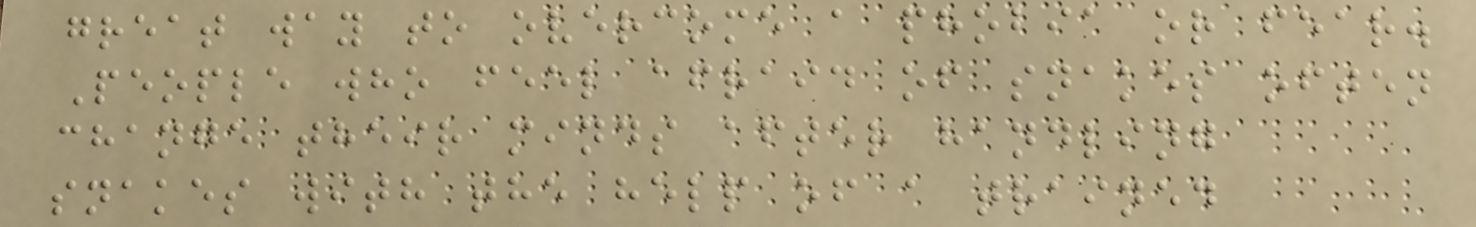great way to overcome a phobia or fear.
People who feel afraid of snakes often
change their minds after handling
snakes with the help of a trained
